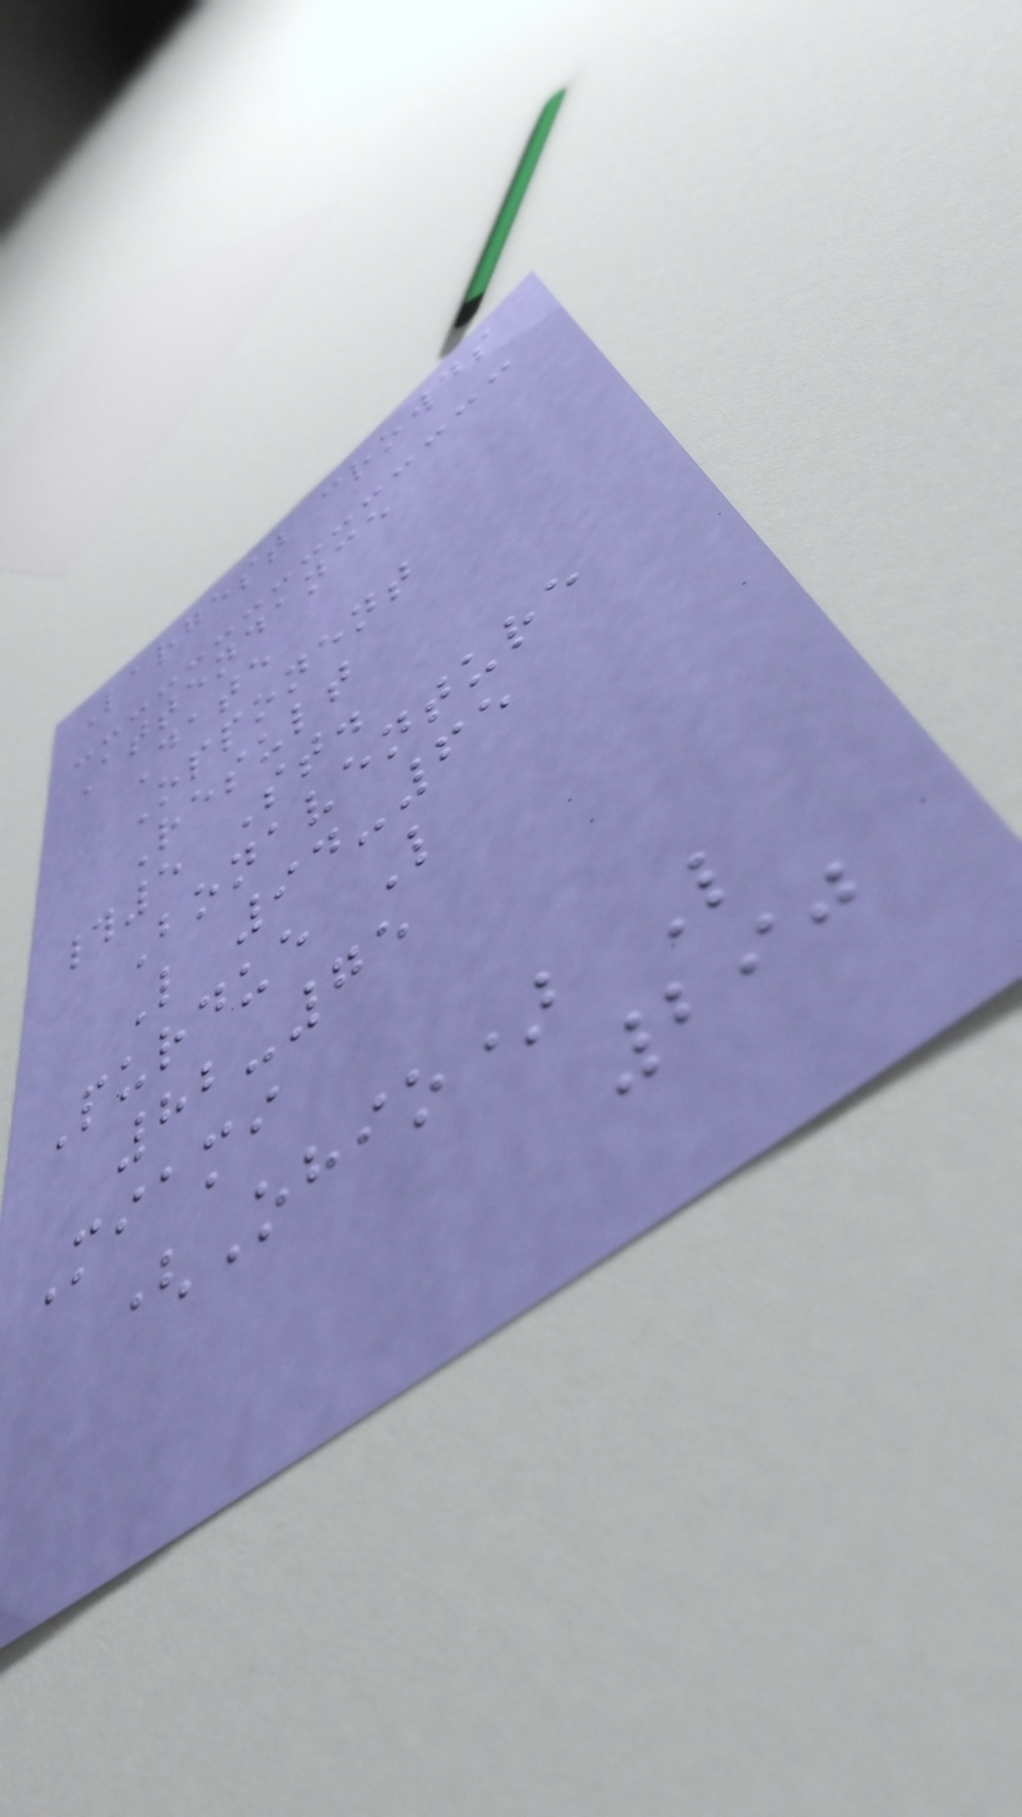Largest crowds
Attendance
Date
Opponent
Result
#5 St.
Bonaventure
L 94-65
Purdue L
82-75
Miami
(Ohio) L
290
